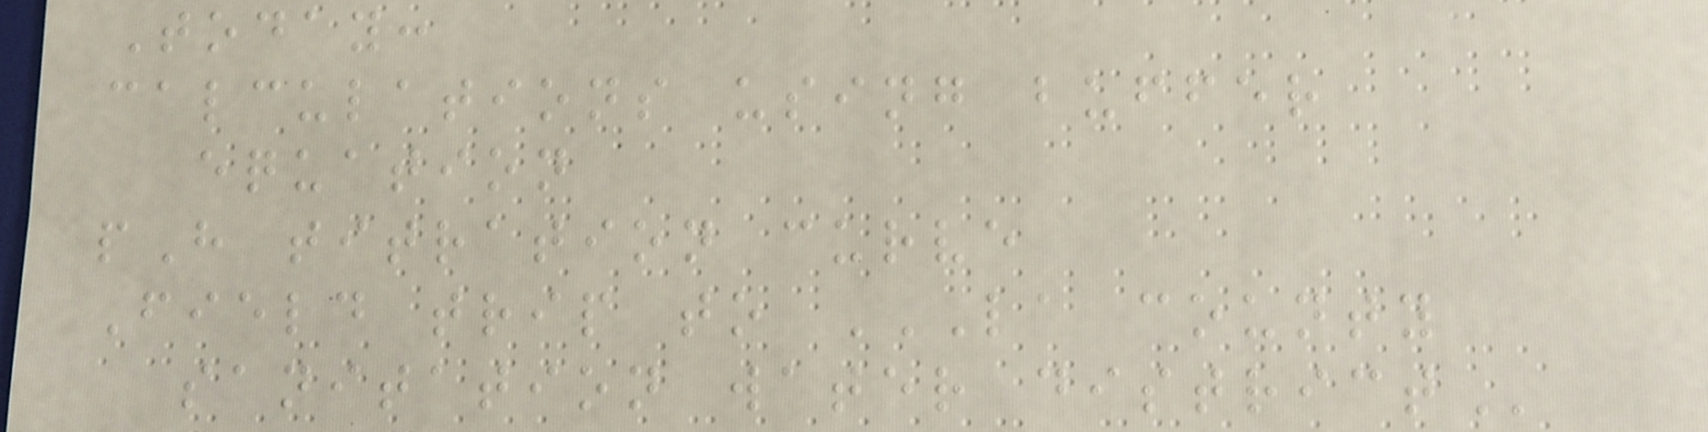Today:
calculations using buffer
equation
pH titration curve
Field trip to LA COUNTY
SANITATION WATER DISTRICT
